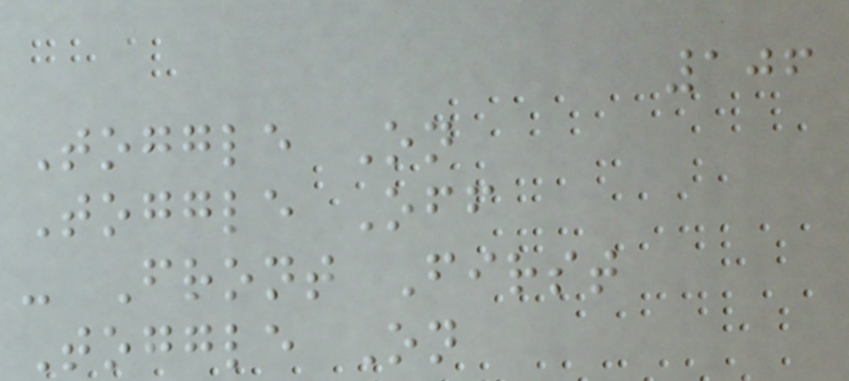106
Toggle On
Toggle Off
- Front First
Toggle On
